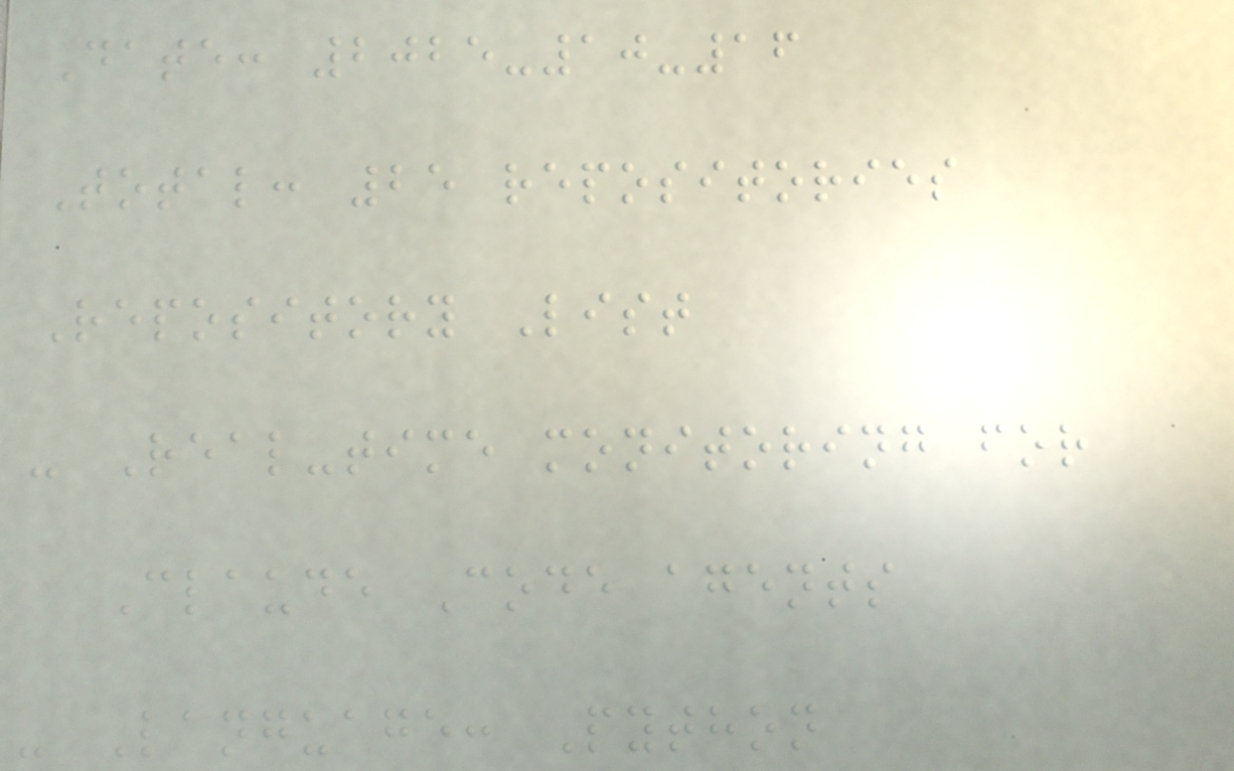Date: 2025-10-16
Total: 25 repositories
Repository List
- Real-time monitoring for
Claude Code agents
- Language: Python
